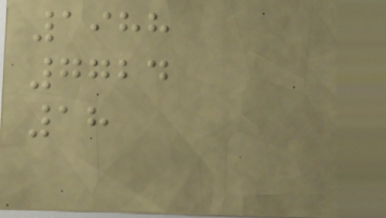1988
7724
18
